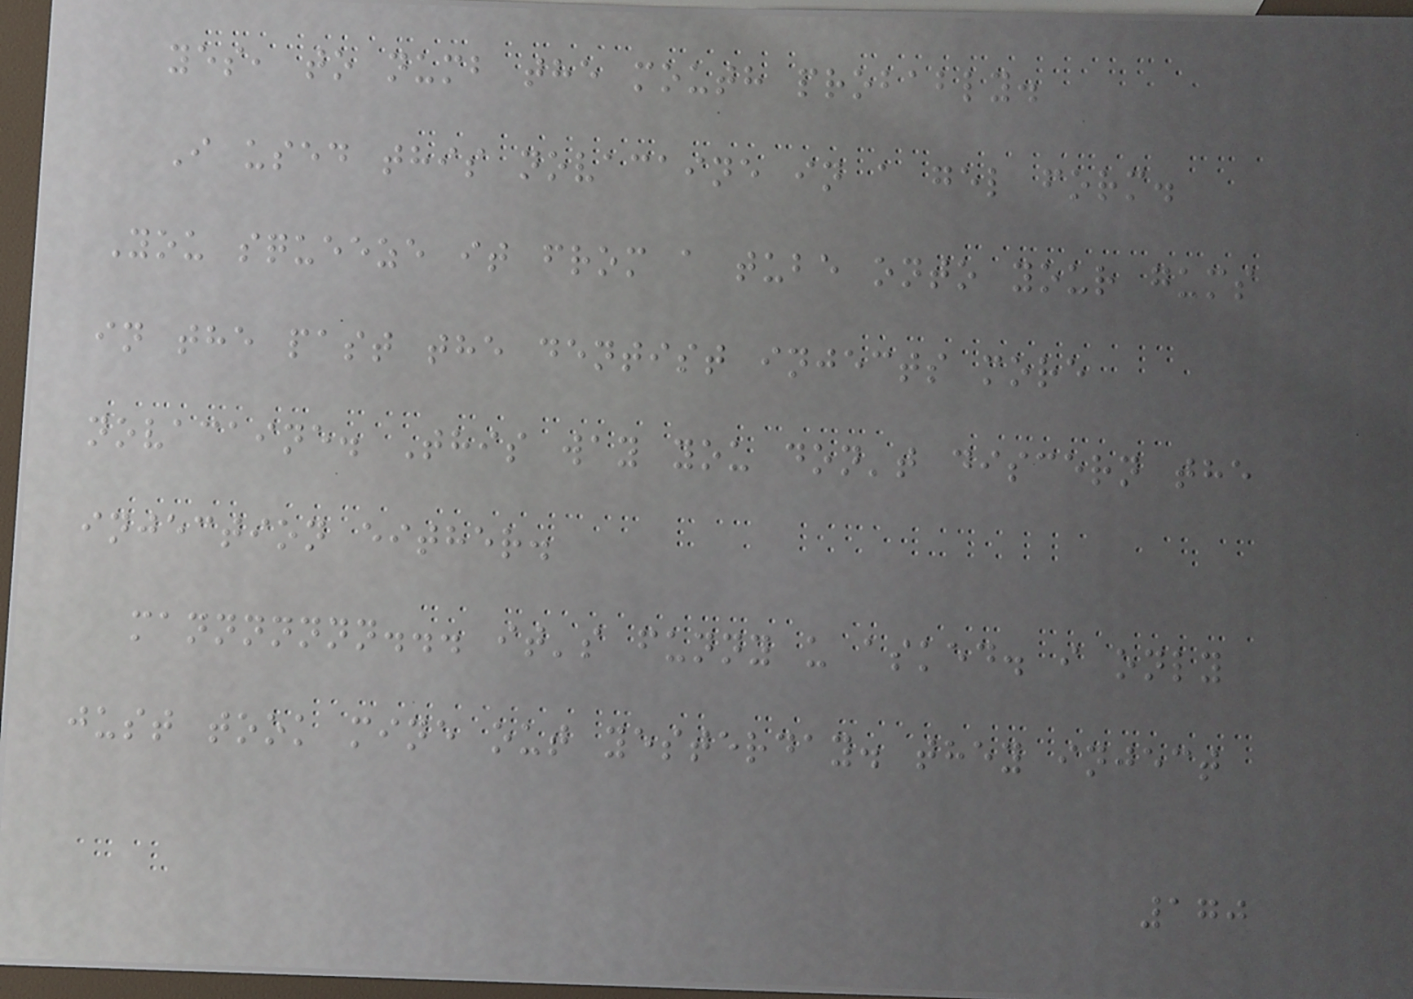yes, to numb the mouth probably.
I used this novacaine in a gel form.
You squeeze it from a tube onto your gums
in the past the dentist injects more
novacaine. This way you don't discern the
injection either.
mannnnnnn... it's funny u asked. i only
just took mine out yesterday. they inject
170
